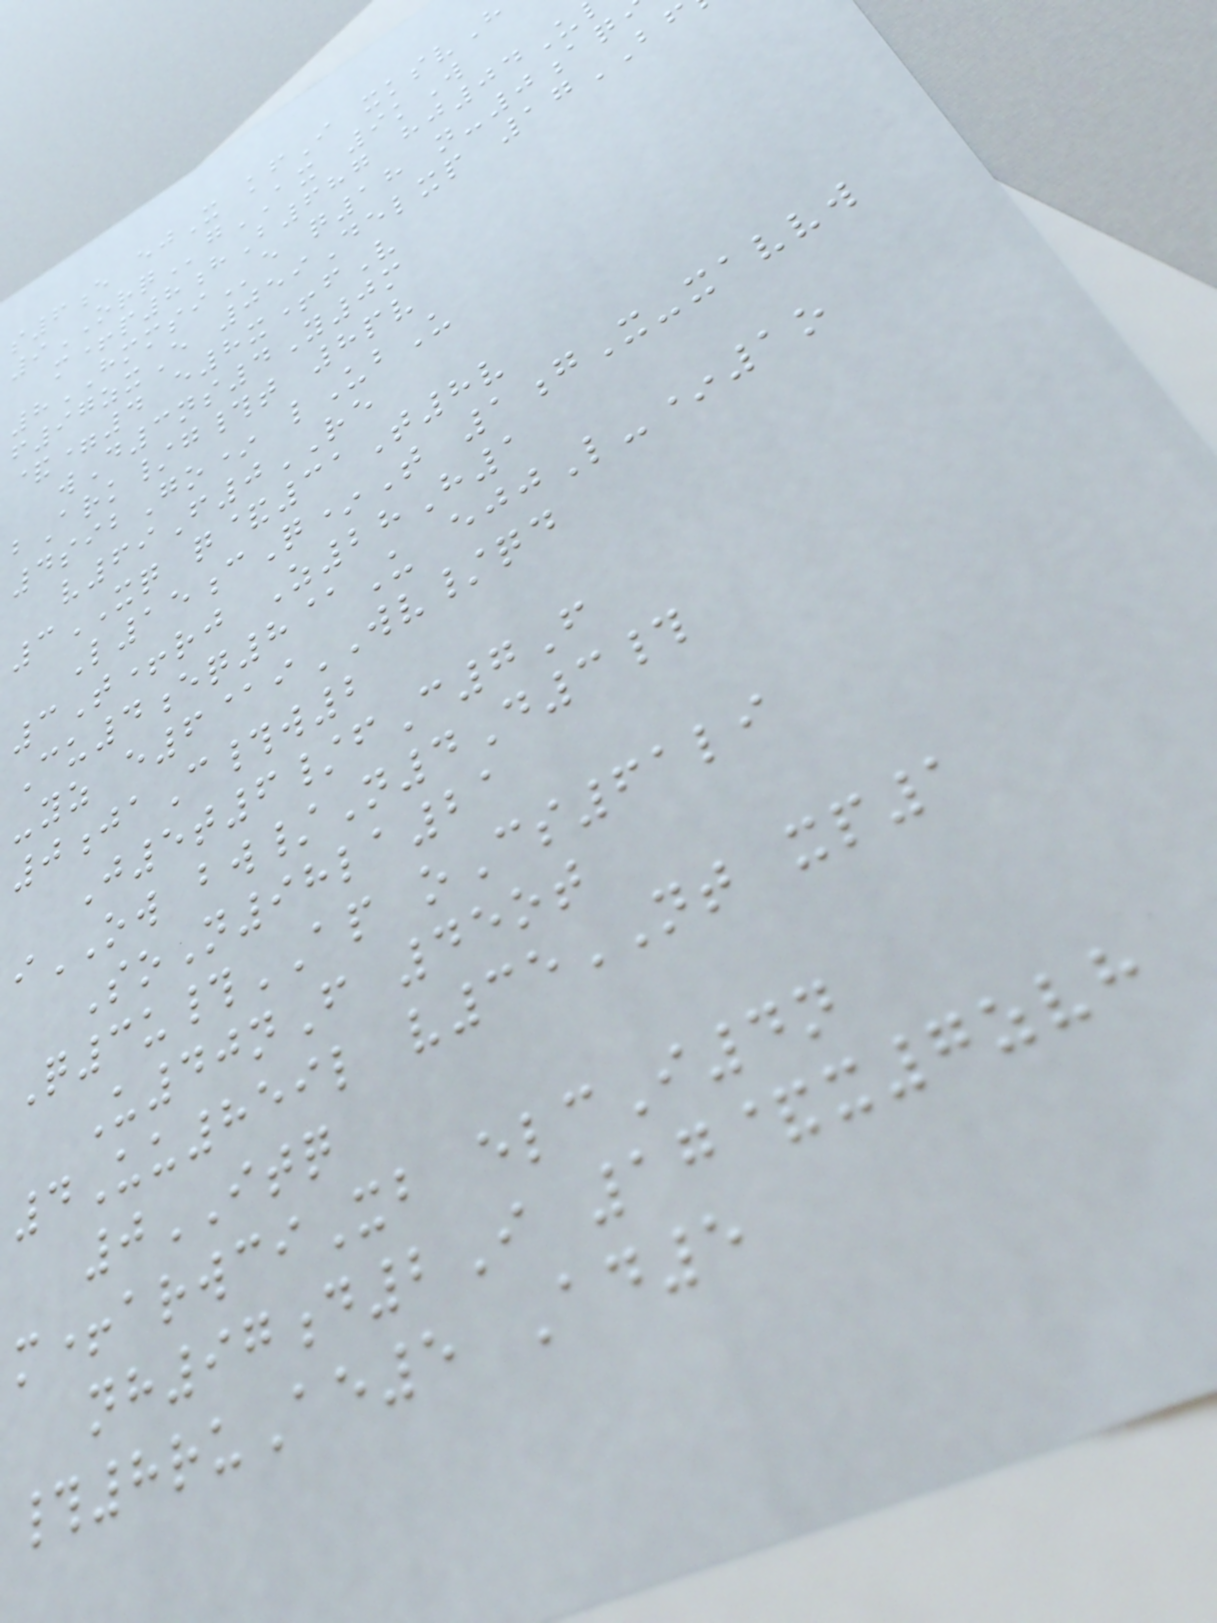s6e ejX kfI xksvH
9ORQgAX 9kW
m+p8hB687 hj04U
8HMMSIe q18 n-0aq
f97zxE 059Delxp 17BF
&=4 e8x+fV
wD3ns4Y0m
bArk/g#t 8pv
4sibGo* lUbU
v69F0RE
3XQ q&31T8v
L15cQ*T 1gX-xavvw
3T+rj Z28H1
Cu4eq8@U ejjL-*1o
-yz e6@iWV/qd
0jaC#w2
J5t6/fC7F
iOW bw/N4D3#
SoN98la21
Q3u#AP oCs61li
U40nF 45ot
4Uu859l v35NT xp1
0ITQ
m+arwciXb elcI4n
nh97d2I 17&x7zvh
#8ruAe5 Ad5
